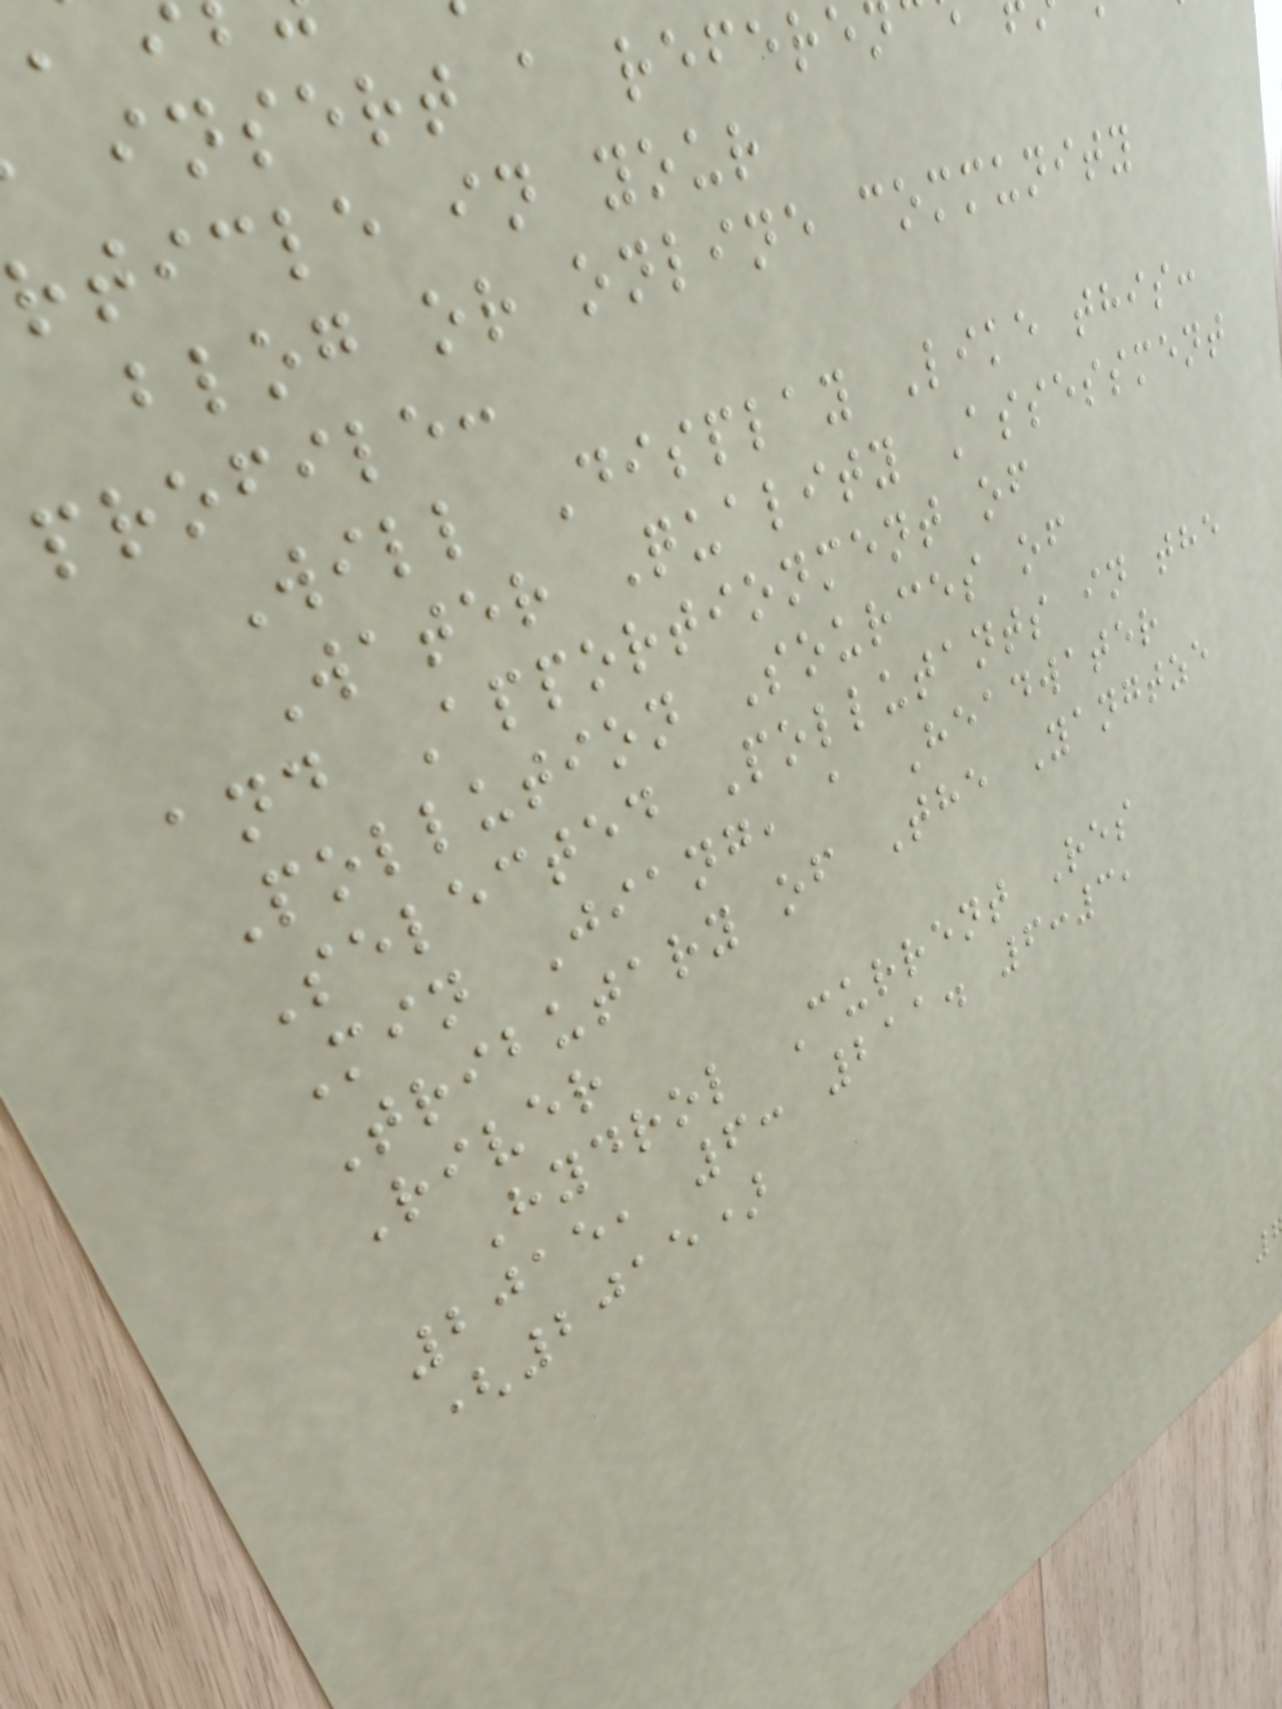insert a refere
rticle in your
blog or online community
profile:
Will Display Like this:
Water Quality Assessment
and Apportionment of
Pollution Sources of
Selected Pollutants in the
Min Jiang, a Headwater
Tributary of The Yangtze
River
Hydrol Current Res
2015, 6: 211. 6:3,
(2015)
